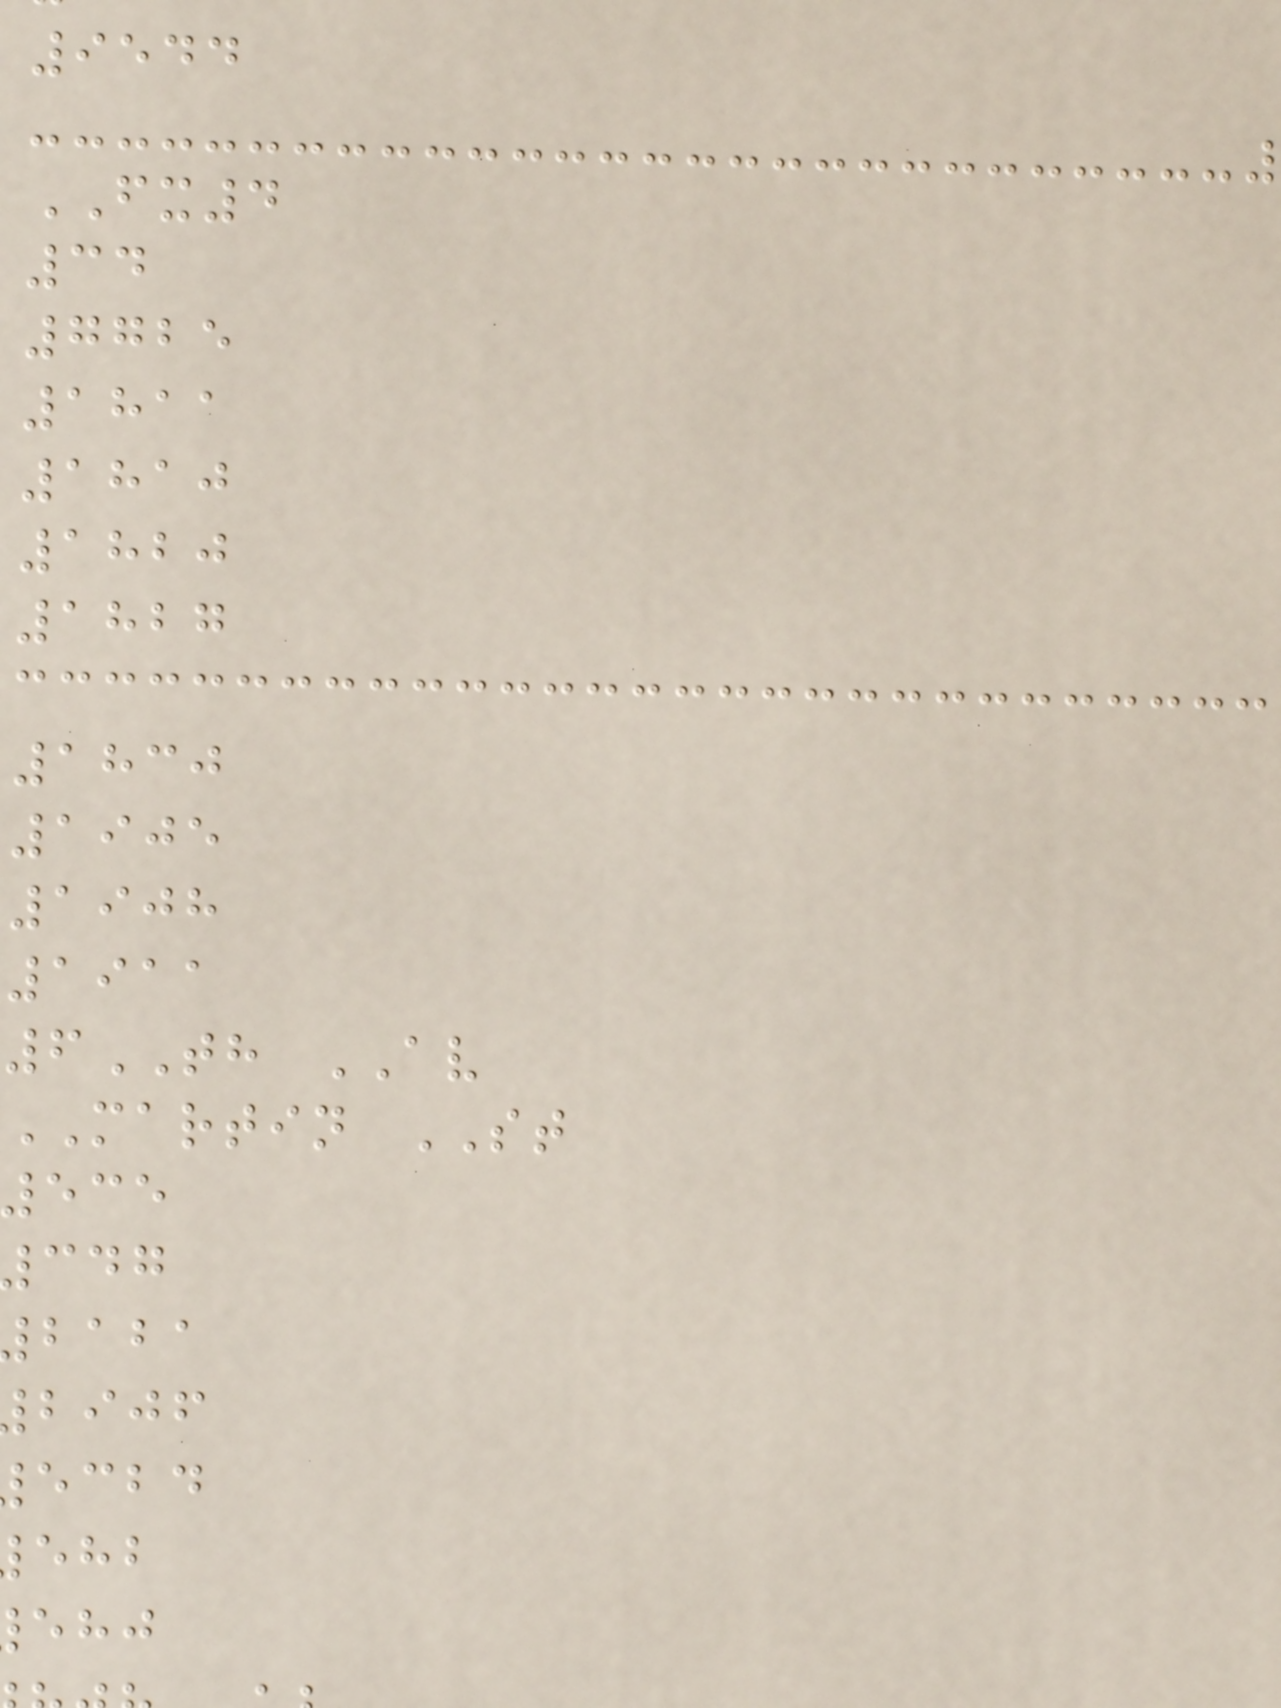9544
FX4
34
7725
1811
1810
1820
1827
1830
1905
1908
1911
6TH AV
MARTIN ST
535
baba
bijf
ecbd
